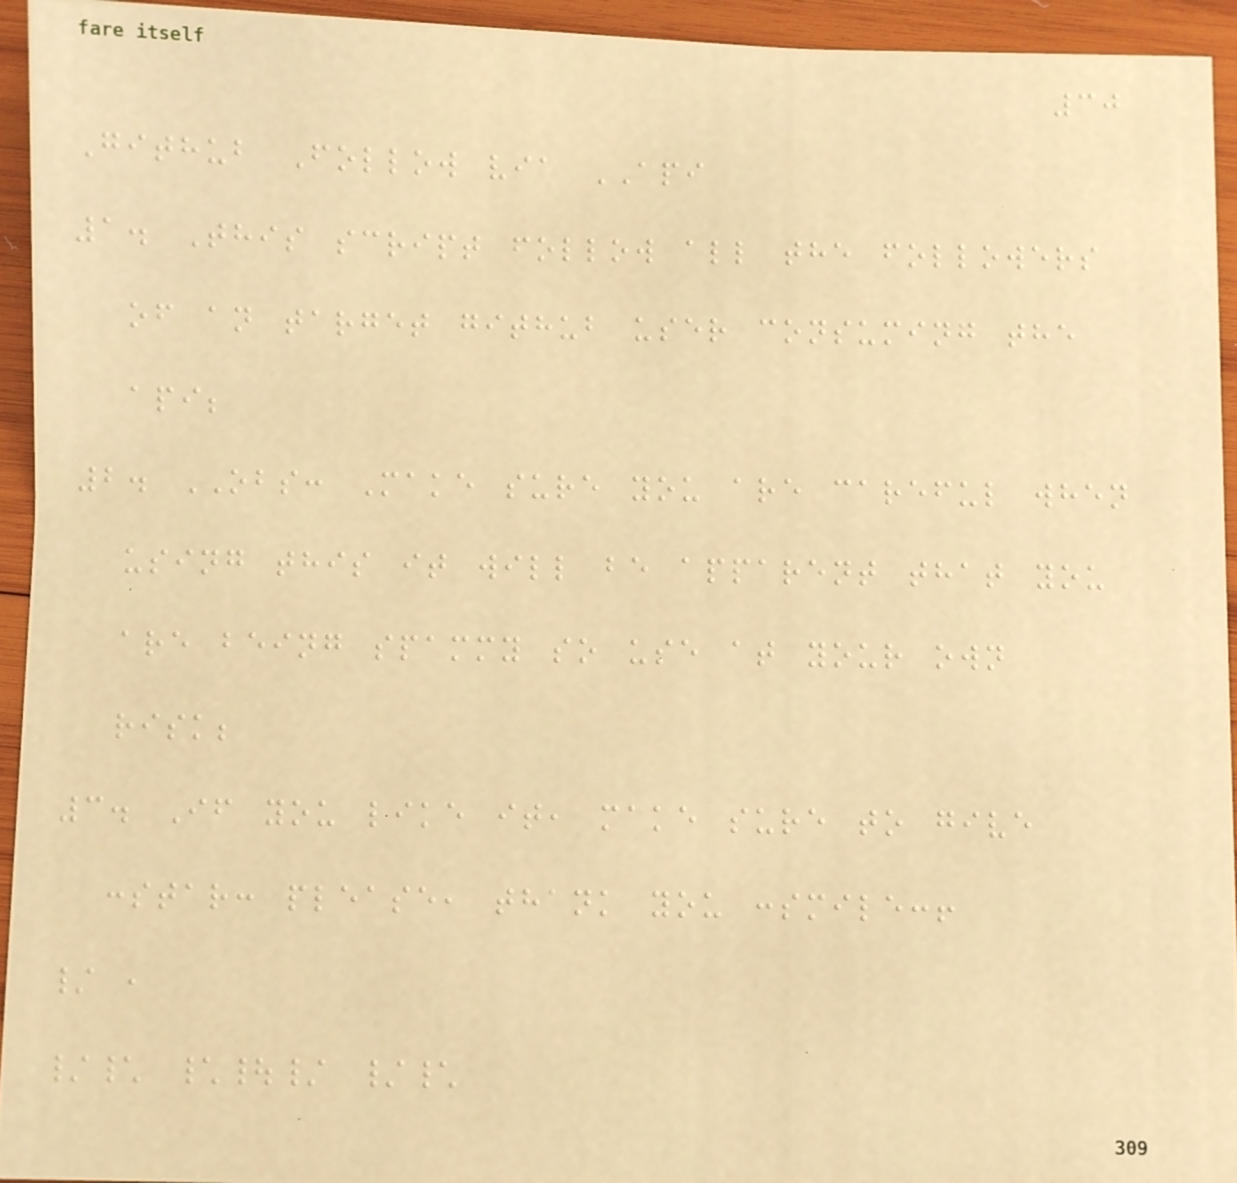30
Github Follow via API
1. This script follow all the followers
of an target github user consuming the
api;
2. OBS: Make sure you are careful when
using this it will be apparent that you
are being spammy so use at your own
risk;
3. If you like it, make sure to give
:star: please, thank you :smile:!
/ ,
/\ \|/ /\
